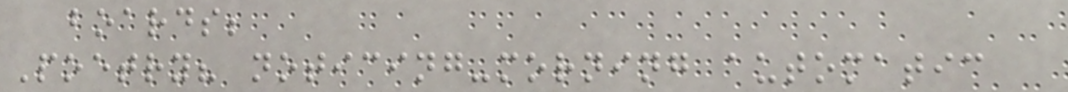boards;
Poetry? noticing-morning automatic
